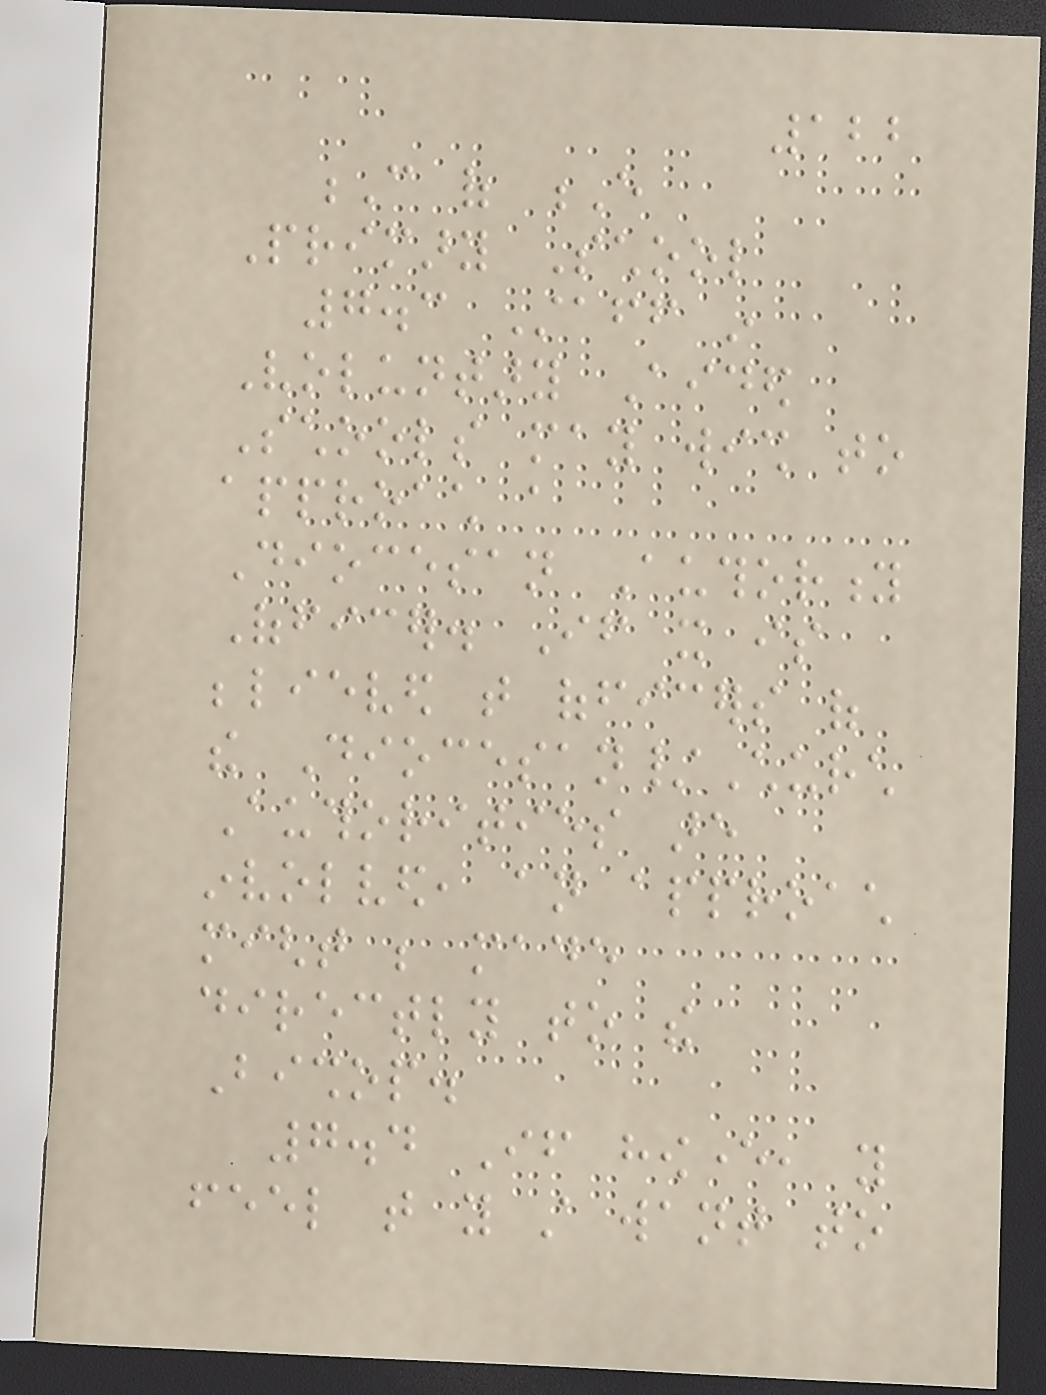122
C of E
Primary School
7.3 Staff in
Voluntary Aided
Schools may wish to
approach a
Diocesan Authority
Officer. If it is
believed that officers of
the Diocesan/Church
Authorities are
involved, an approach
might be made
directly to the
Bishop.
7.4 If however, you
feel that you still want to
